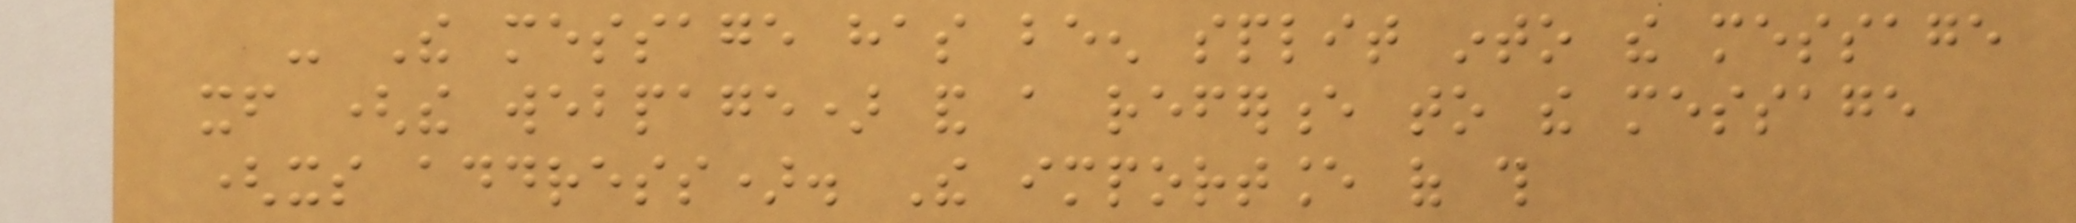- The message has been split into the message
itself (the webpage) and a reference to the message
(its address). The importance of this
